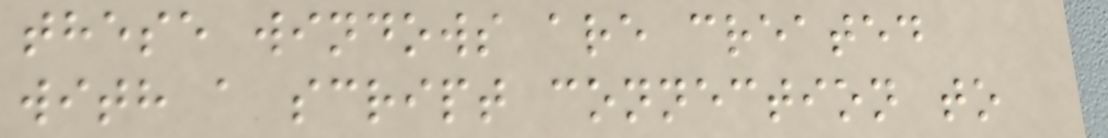these windows are created
with a script connection to
